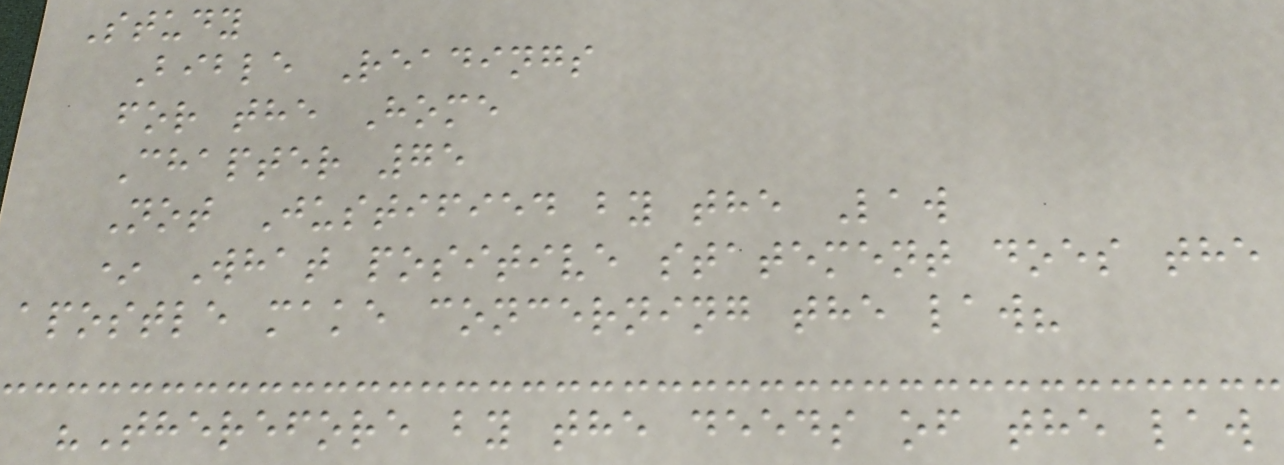Study
Bible Readings
for the Home
Chapter 75
Not Justified by the Law
* What positive statement does the
apostle make concerning the law?
"Therefore by the deeds of the law
